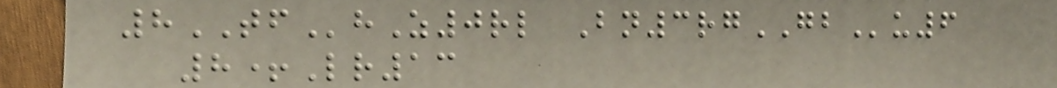8TFhZ0rl Bn3rgGBu6
8+Lr13
